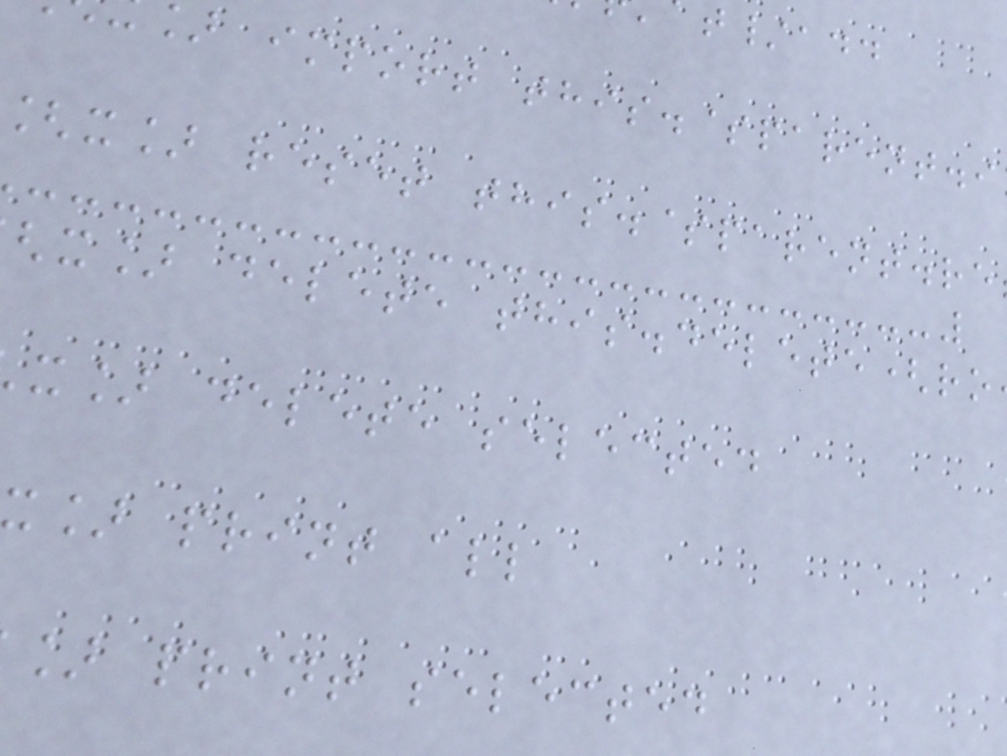import this.$parent.i
x] reset this.$parent.re
x] delete this.delete(ro
x] delete selected
] print all
] print selected
